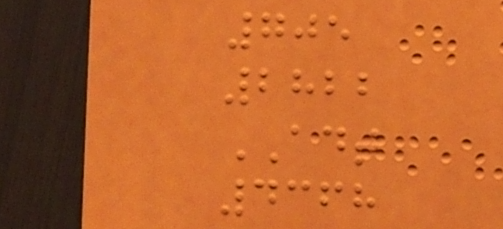705
2822
ADT
4368
